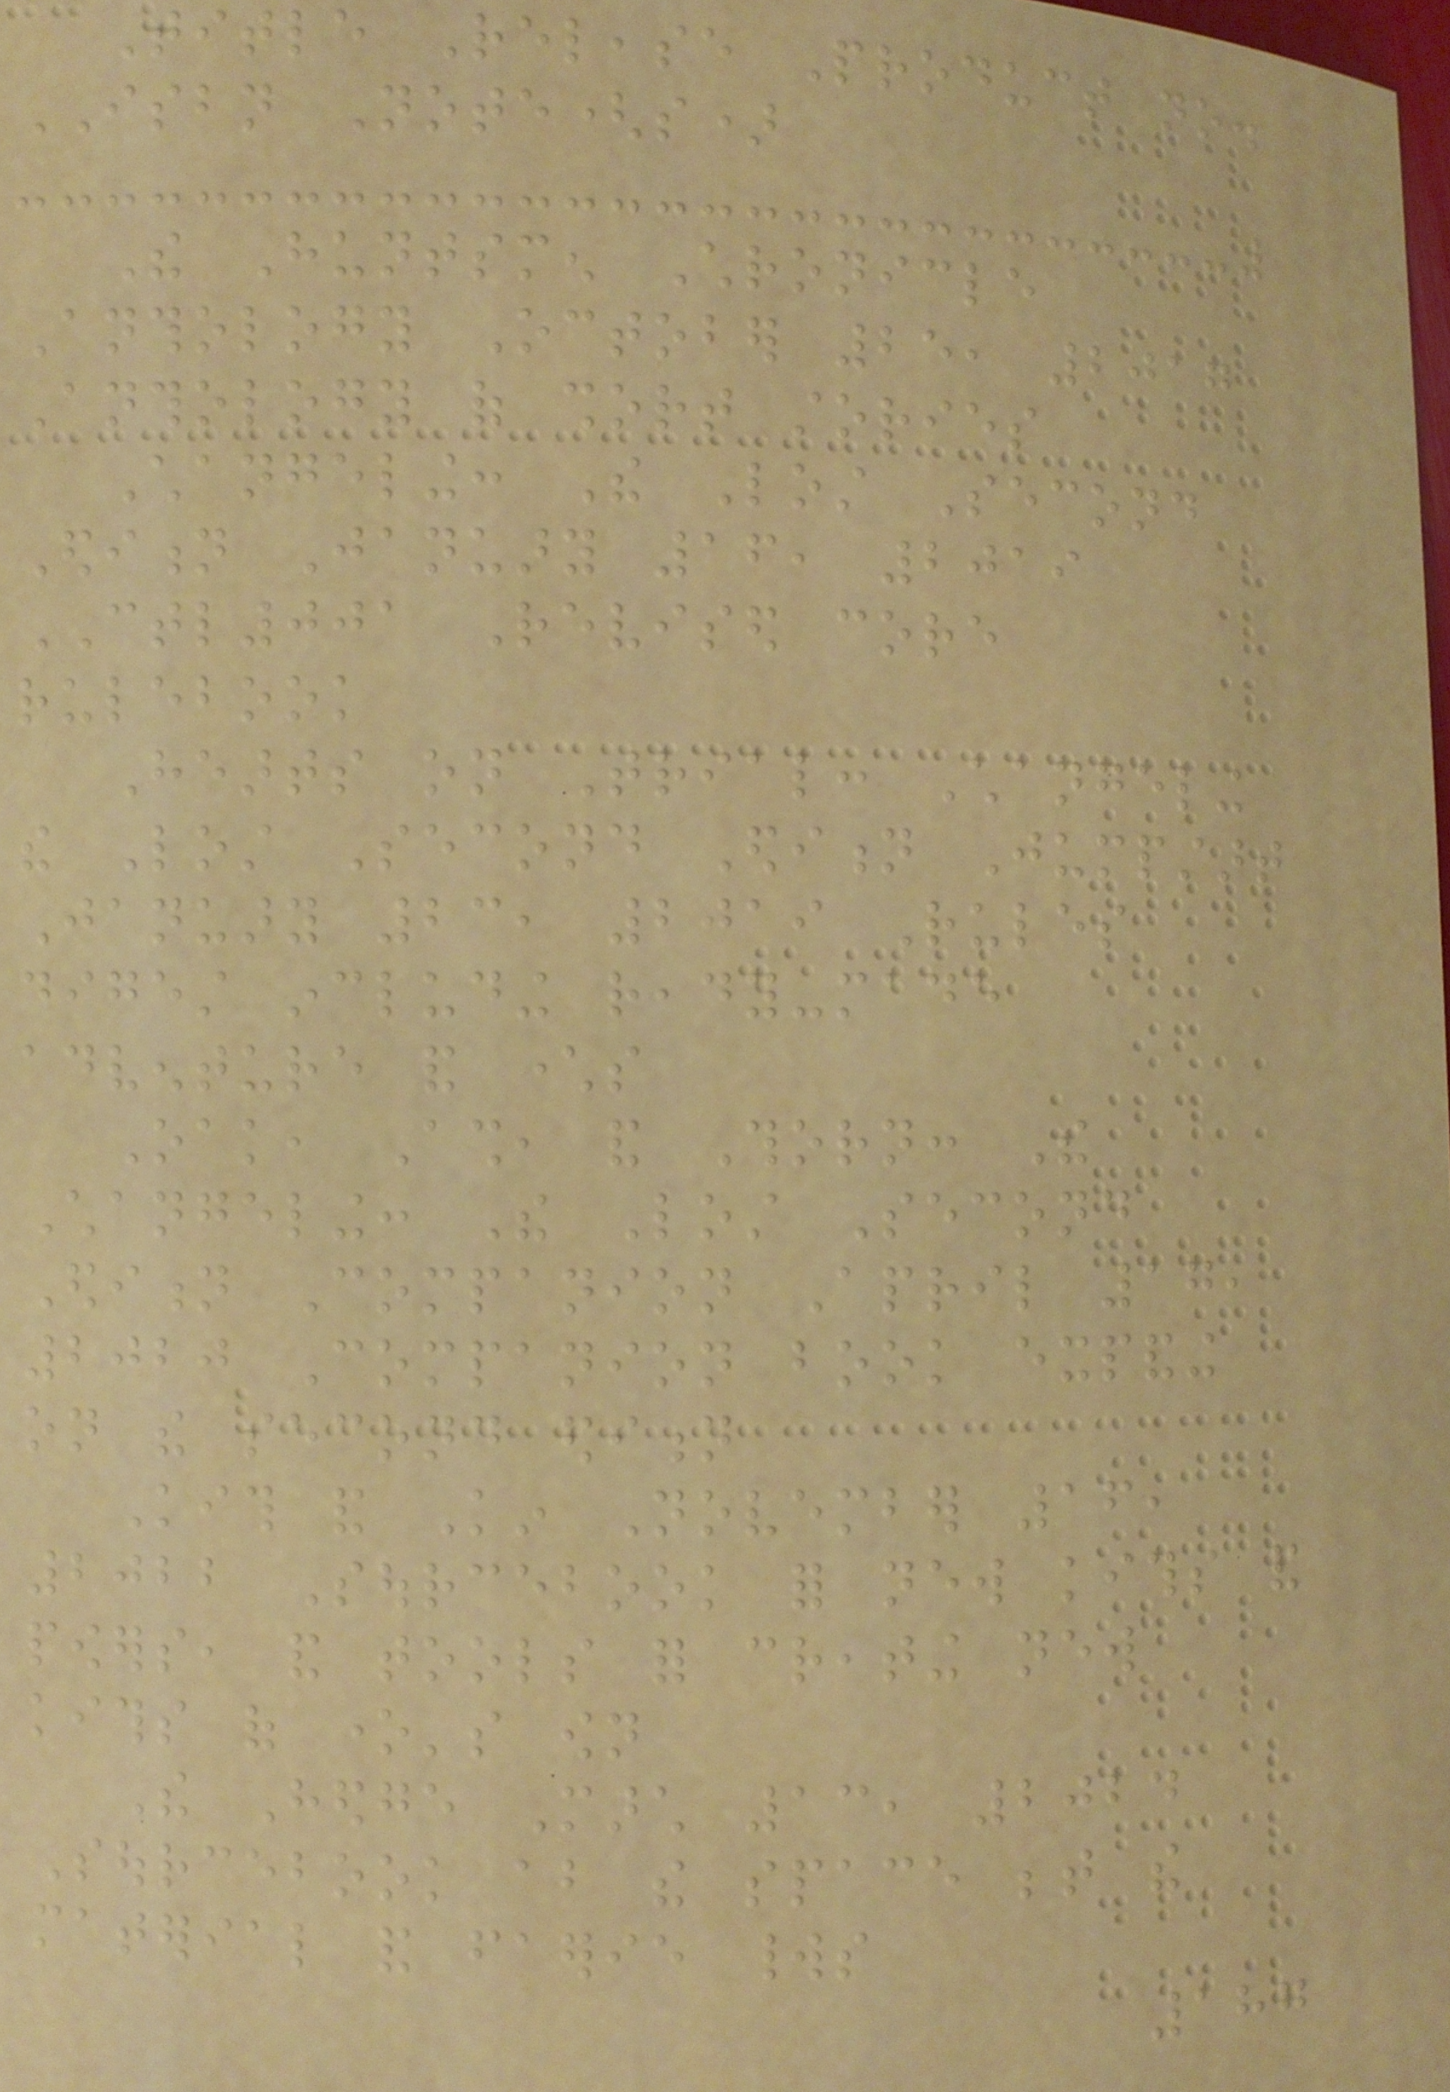Title Release Product no.
ISBN Note(s)
The Huntsmen Chronicle
Anthology October 25, 2017
Anthology of short stories
Changeling: The Lost Second
Edition January 16, 2019
CTL001 Revised core
rulebook
Hearts on Trial: Changeling
the Lost Second Edition Jumpstart
January 23, 2019 Rules
digest including ready-made
adventure and characters
Oak, Ash, and Thorn: The
Changeling: The Lost Second
Edition Companion April 17,
2020 Companion book expanding
on the second edition
Kith and Kin November 16,
2022 Sourcebook for new kiths and
powers, and tools for creating new
kiths of one's own
The Hedge March 13, 2024
Sourcebook about the space between the
material and faerie worlds
187
